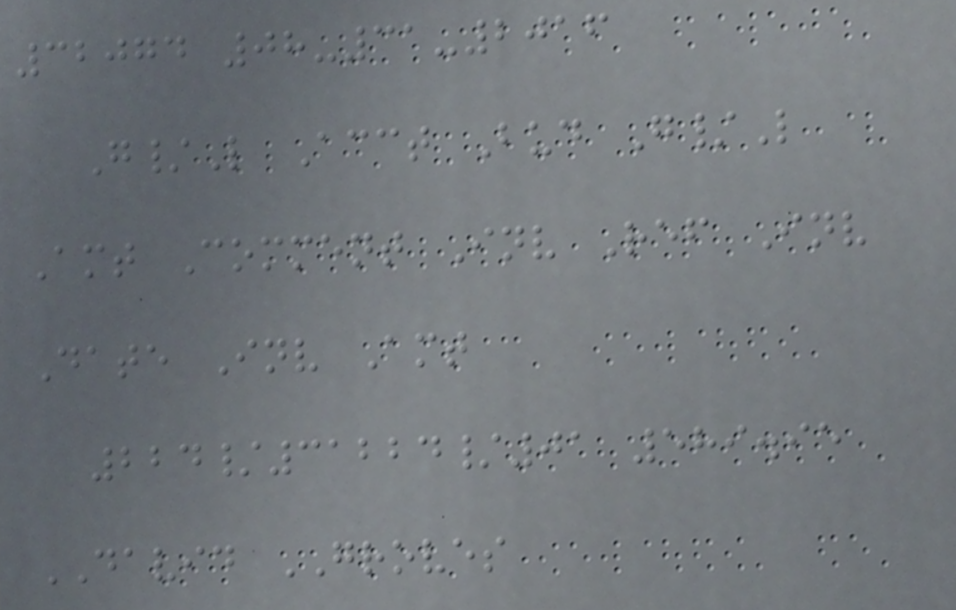32074 08-31-2016
G/L Acct Bud G/L
Amt Comment Inv Ref Inv
Date Inv Amt
224/31224/01 589.95
DAVID GROVES
